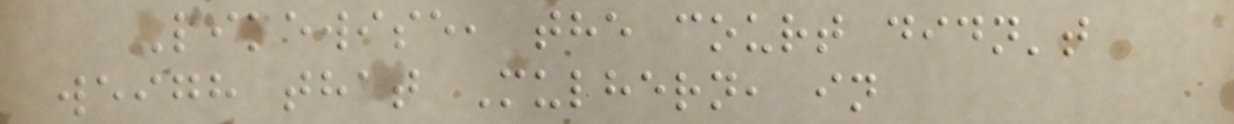Likewise, the court didn't
weigh that Mulhern, in
